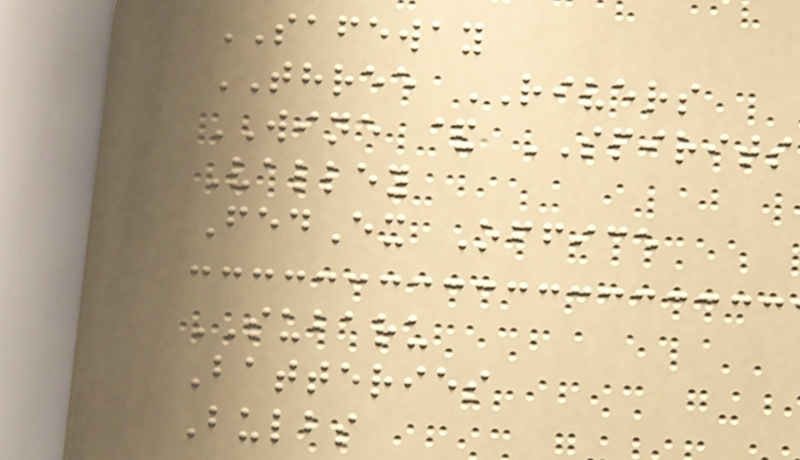SAFEWAY
THREE RIVERS
WINE & SPIRITS
Valley
FedEx Office
SUBARU
Batteries
Bulbs
